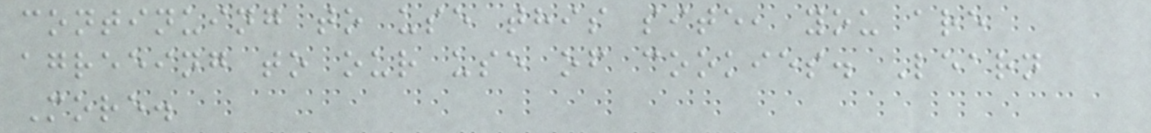continuing to use this site, you are
agreeing to our use of cookies. Learn
More.
